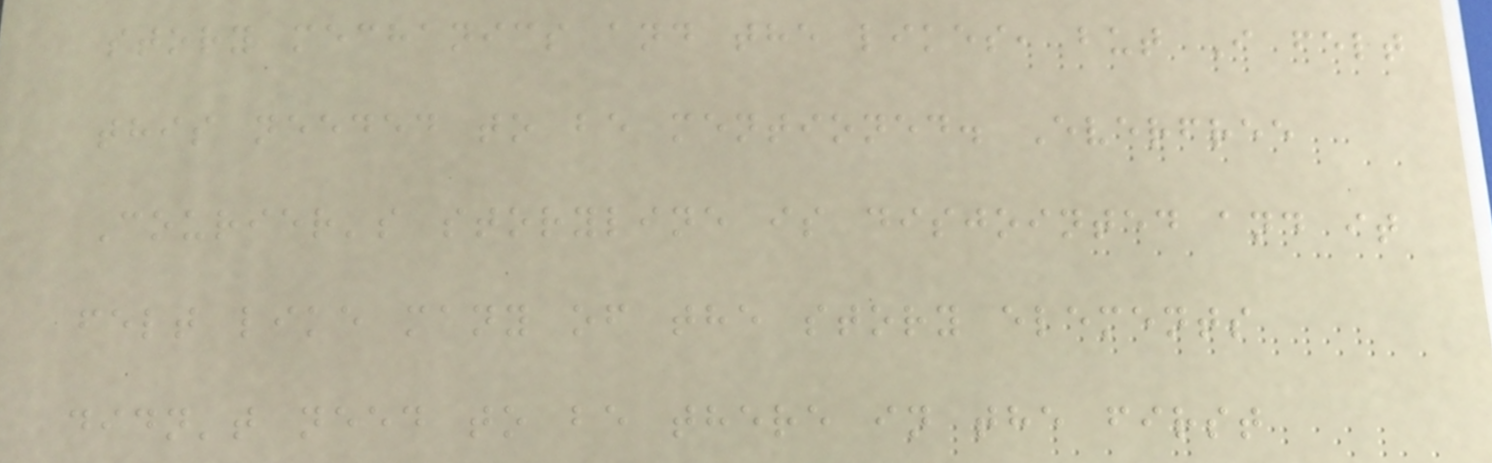story mechanics and the likes, but I felt
this needed to be mentioned. Everfree
Courier's storyline is disjointed and it
felt like many of the story elements
didn't need to be there in the first
